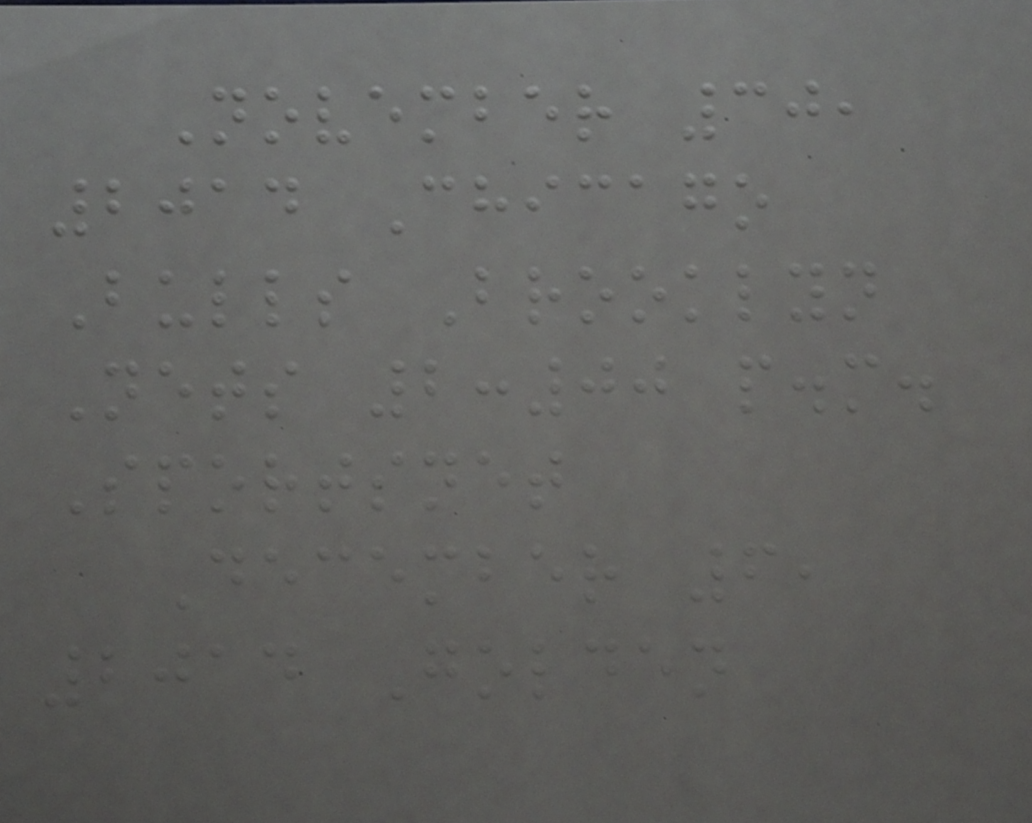November 30,
2014 Chicago
Bulls Brooklyn
Nets 2:00 p.m.
Sportsnet
December 6,
2014 Golden
